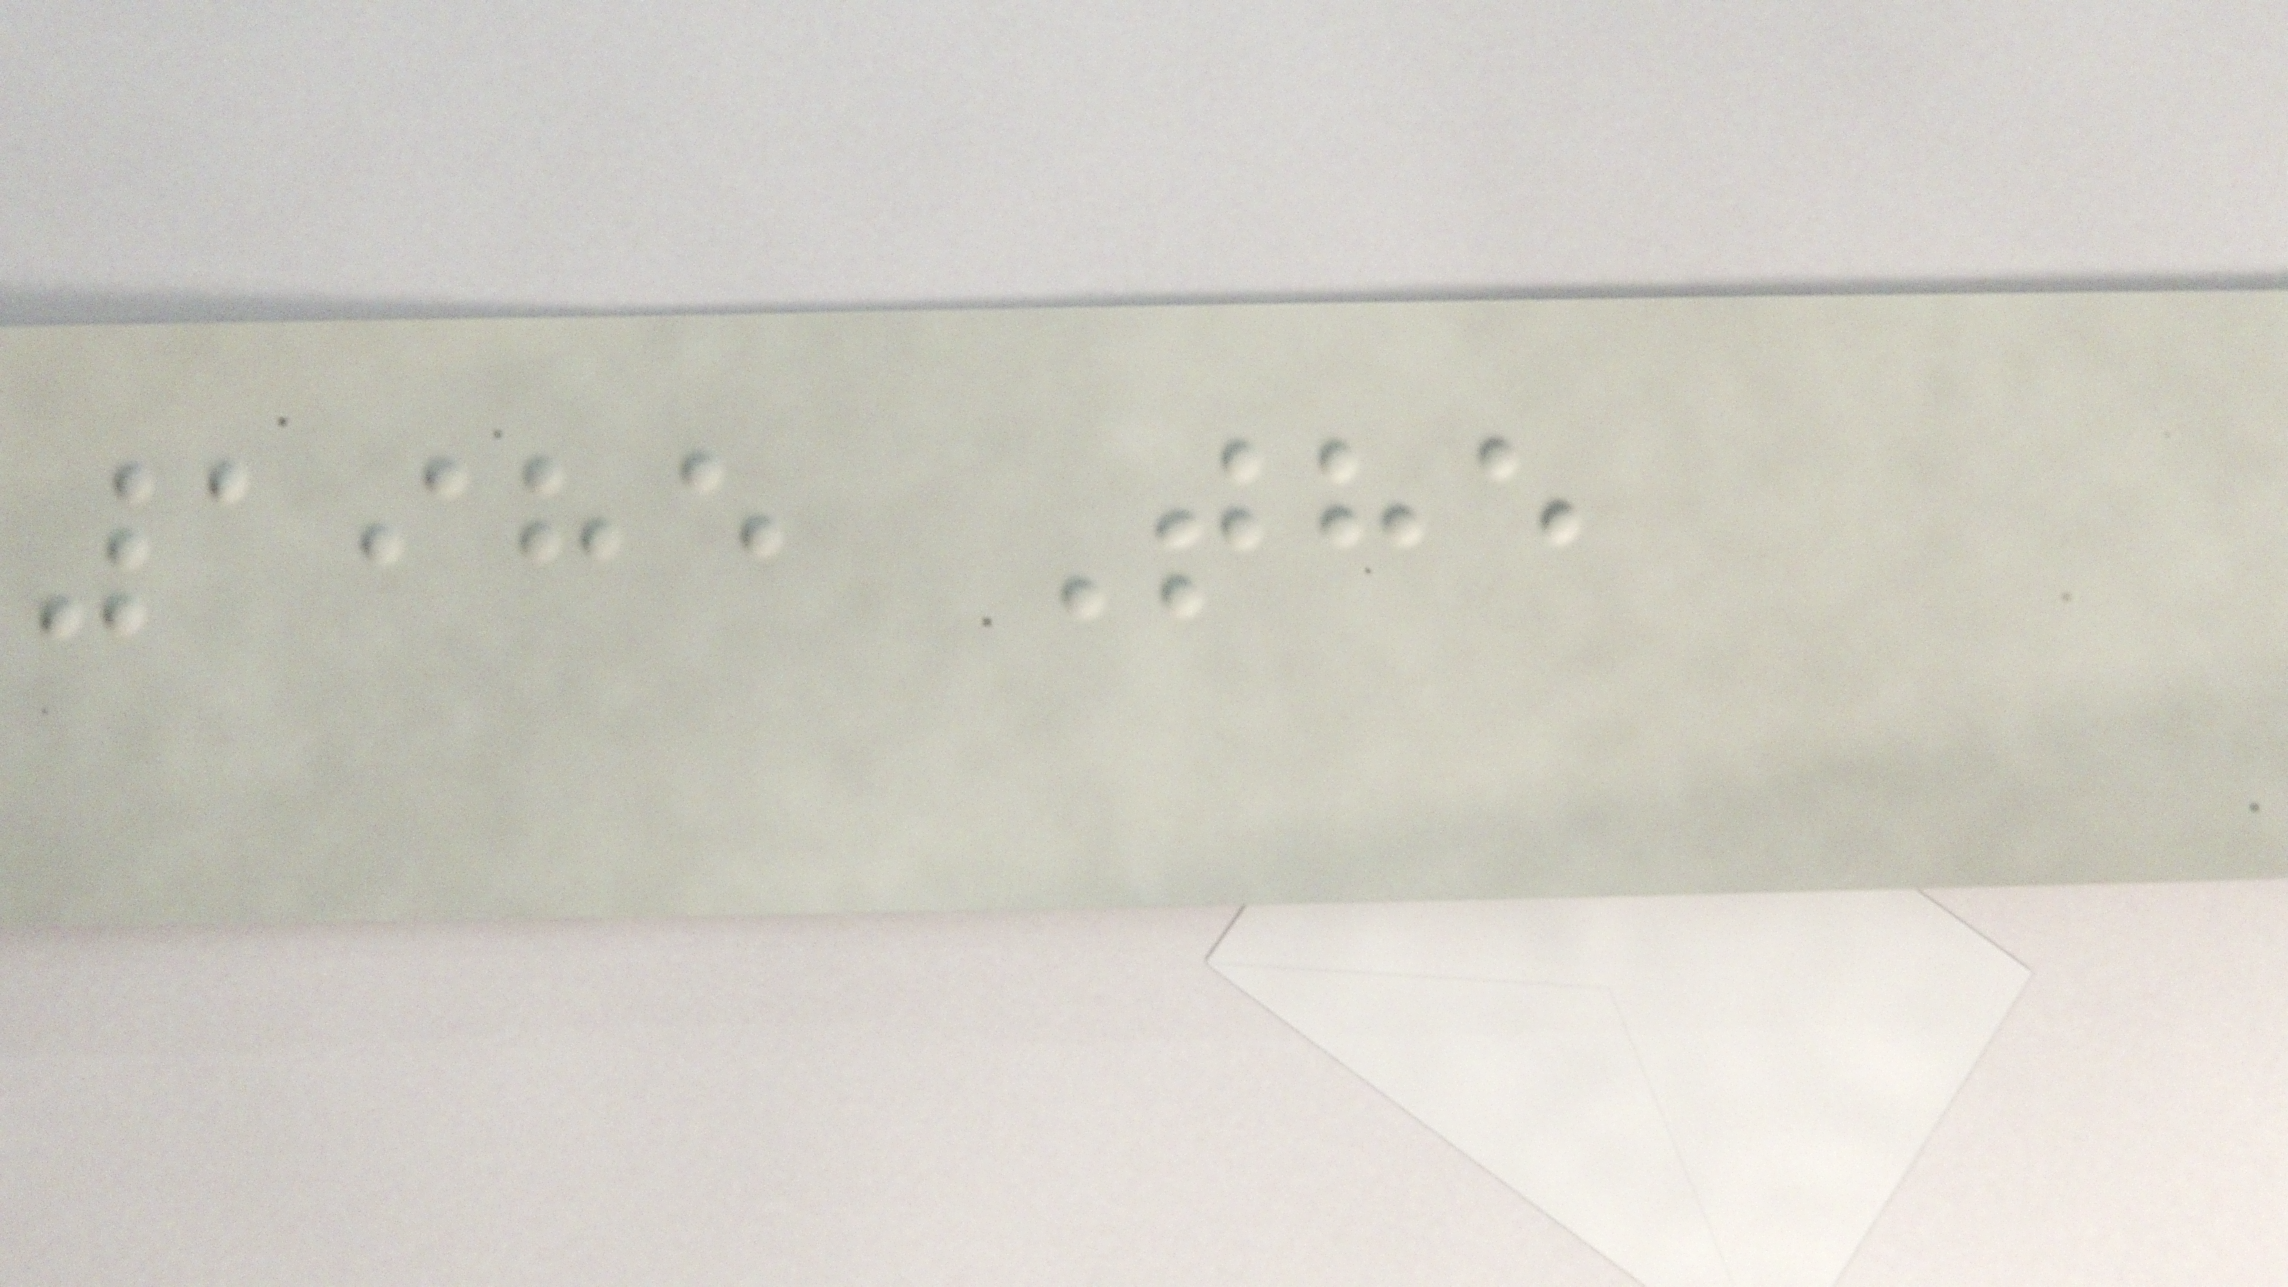1985 The
